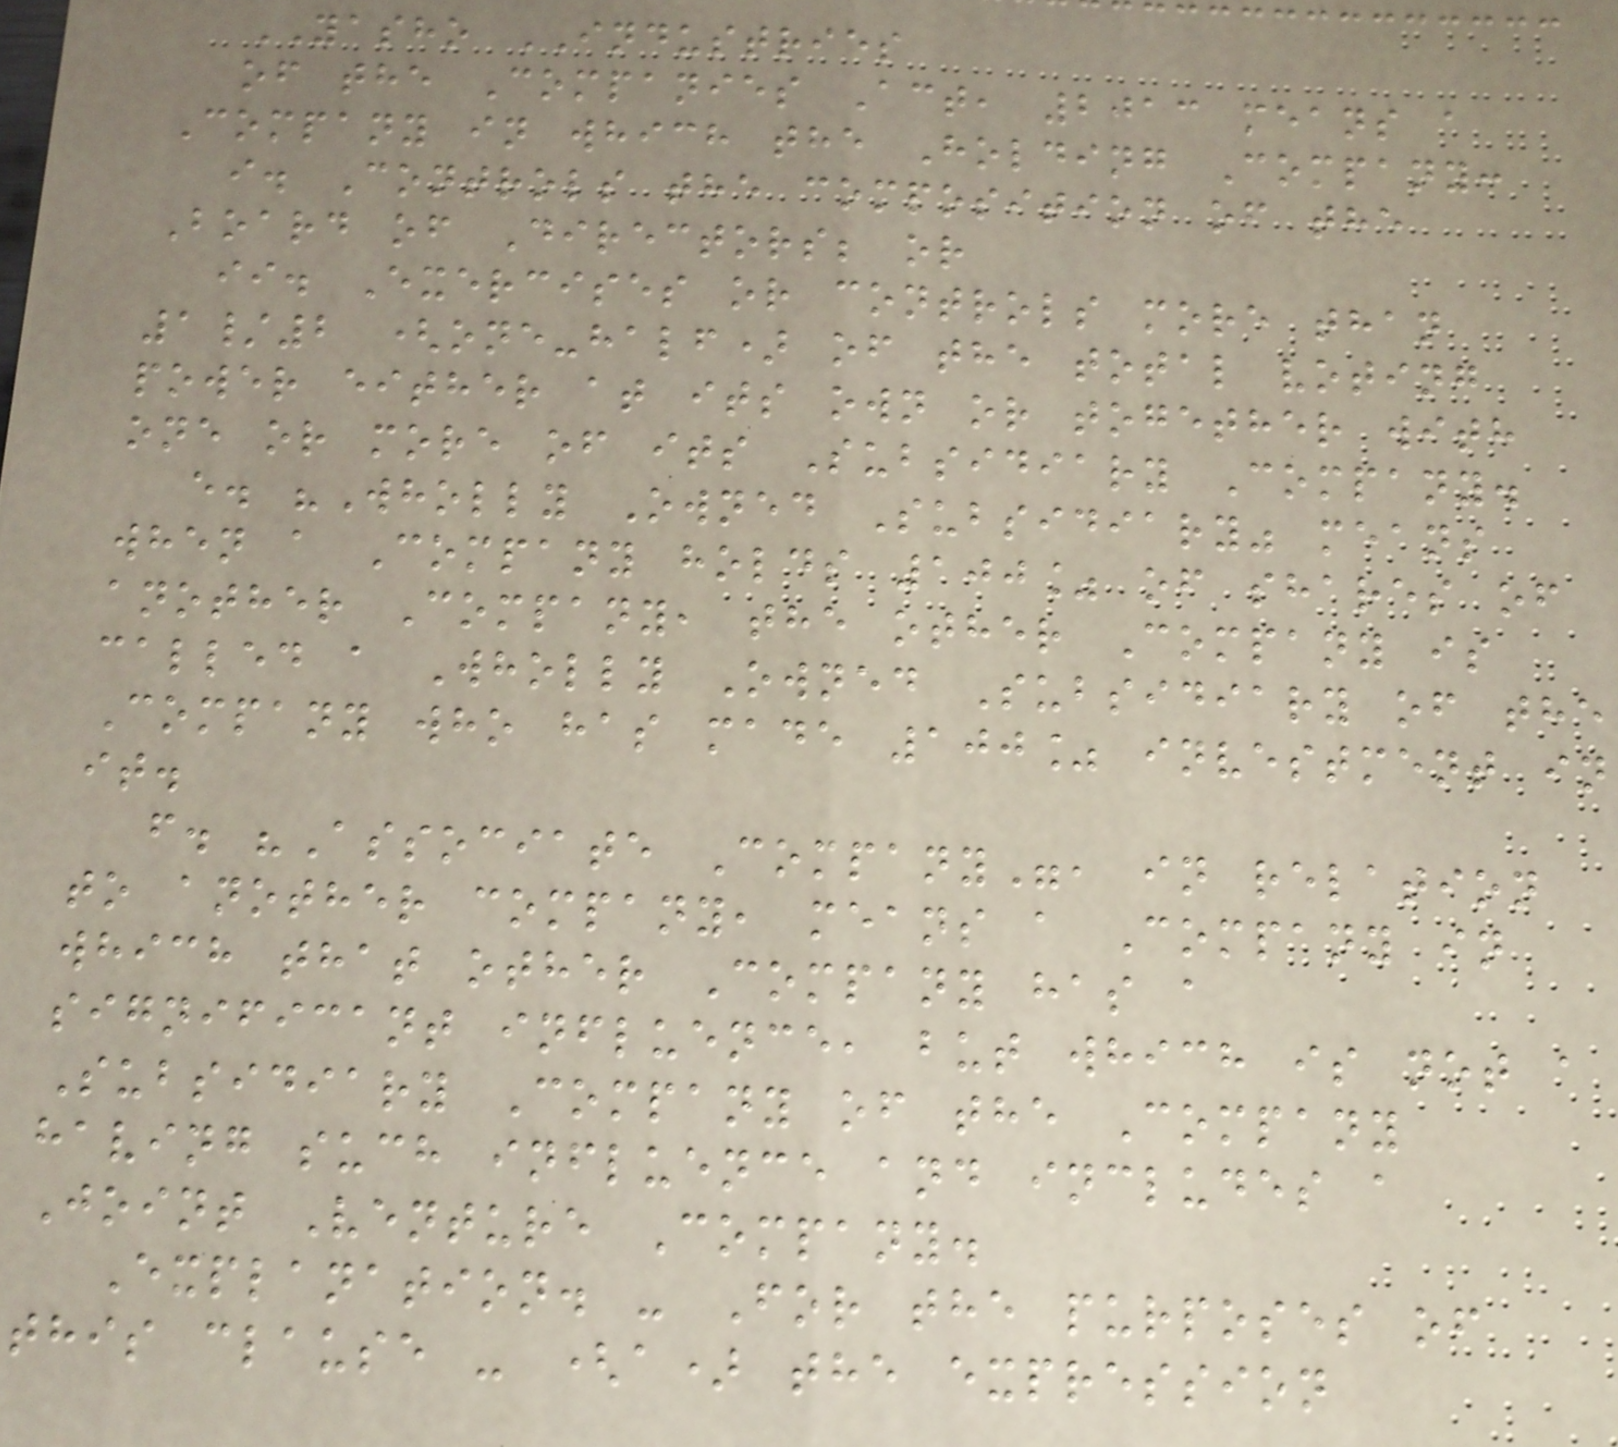YASHO INDUSTRIES
of the Companies Act, 2013 means a
Company in which the Holding Company:
i. Controls the composition of the
Board of Directors; or
ii. Exercises or controls more than
1/2 (one-half) of the total voting
power either at its own or together with
one or more of its Subsidiary Company.
e. "Wholly Owned Subsidiary" means
when a Company holds 100% of shares of
another Company, the other Company is
called a Wholly Owned Subsidiary of the
Company who has made 100% investment in
it.
f. "Associate Company", in relation
to another company, means a Company in
which that other Company has a
significant influence, but which is not a
Subsidiary Company of the Company
having such influence and includes a
Joint Venture Company.
Explanation. - For the purposes of
this clause - (a) the expression
